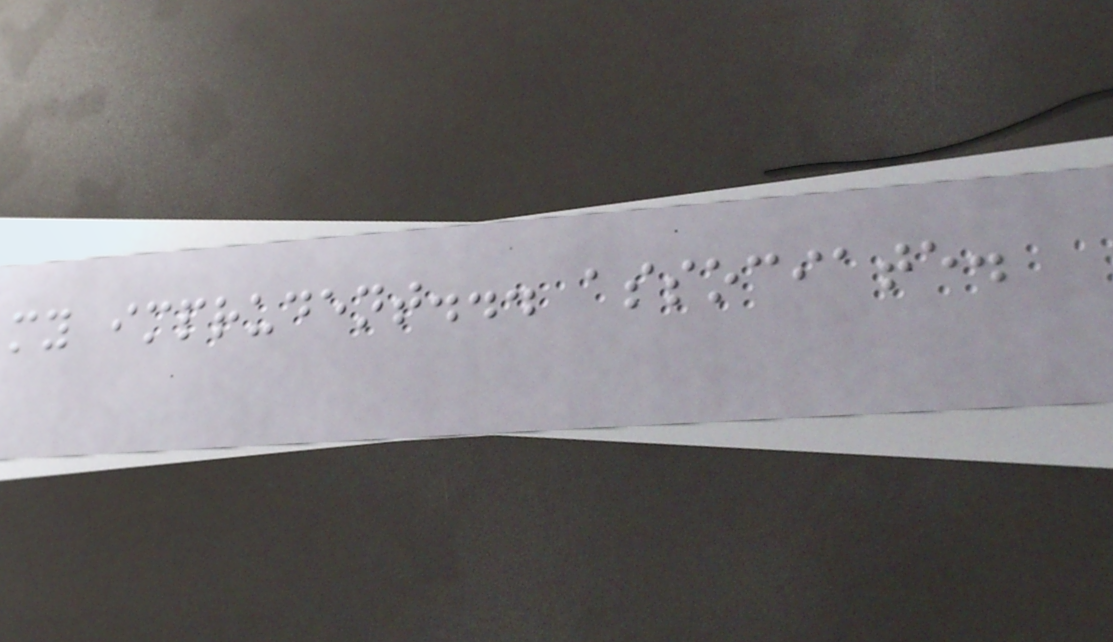my imprudent... associate.
